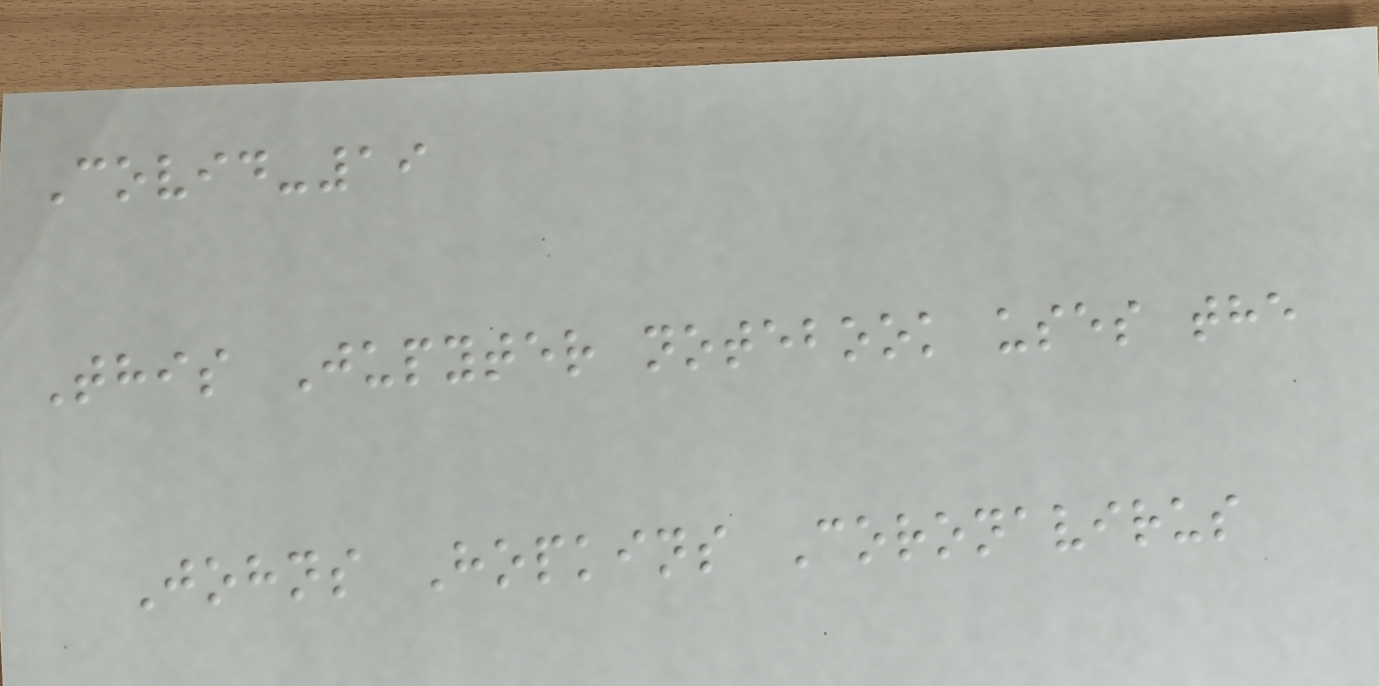Covid-19
This Jupyter notebook uses the
Johns Hopkins Coronavirus
